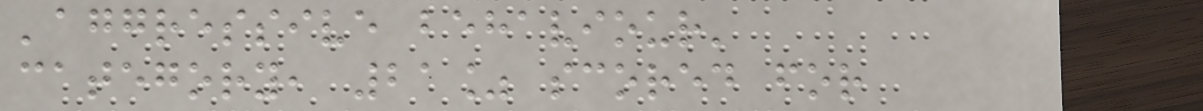'aggressive behaviour'
category, 21% scored for
